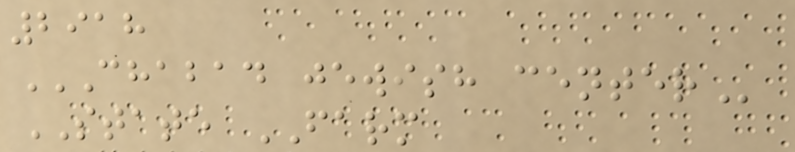2918
CHABAD JEWISH CENTER
STATE FARM
